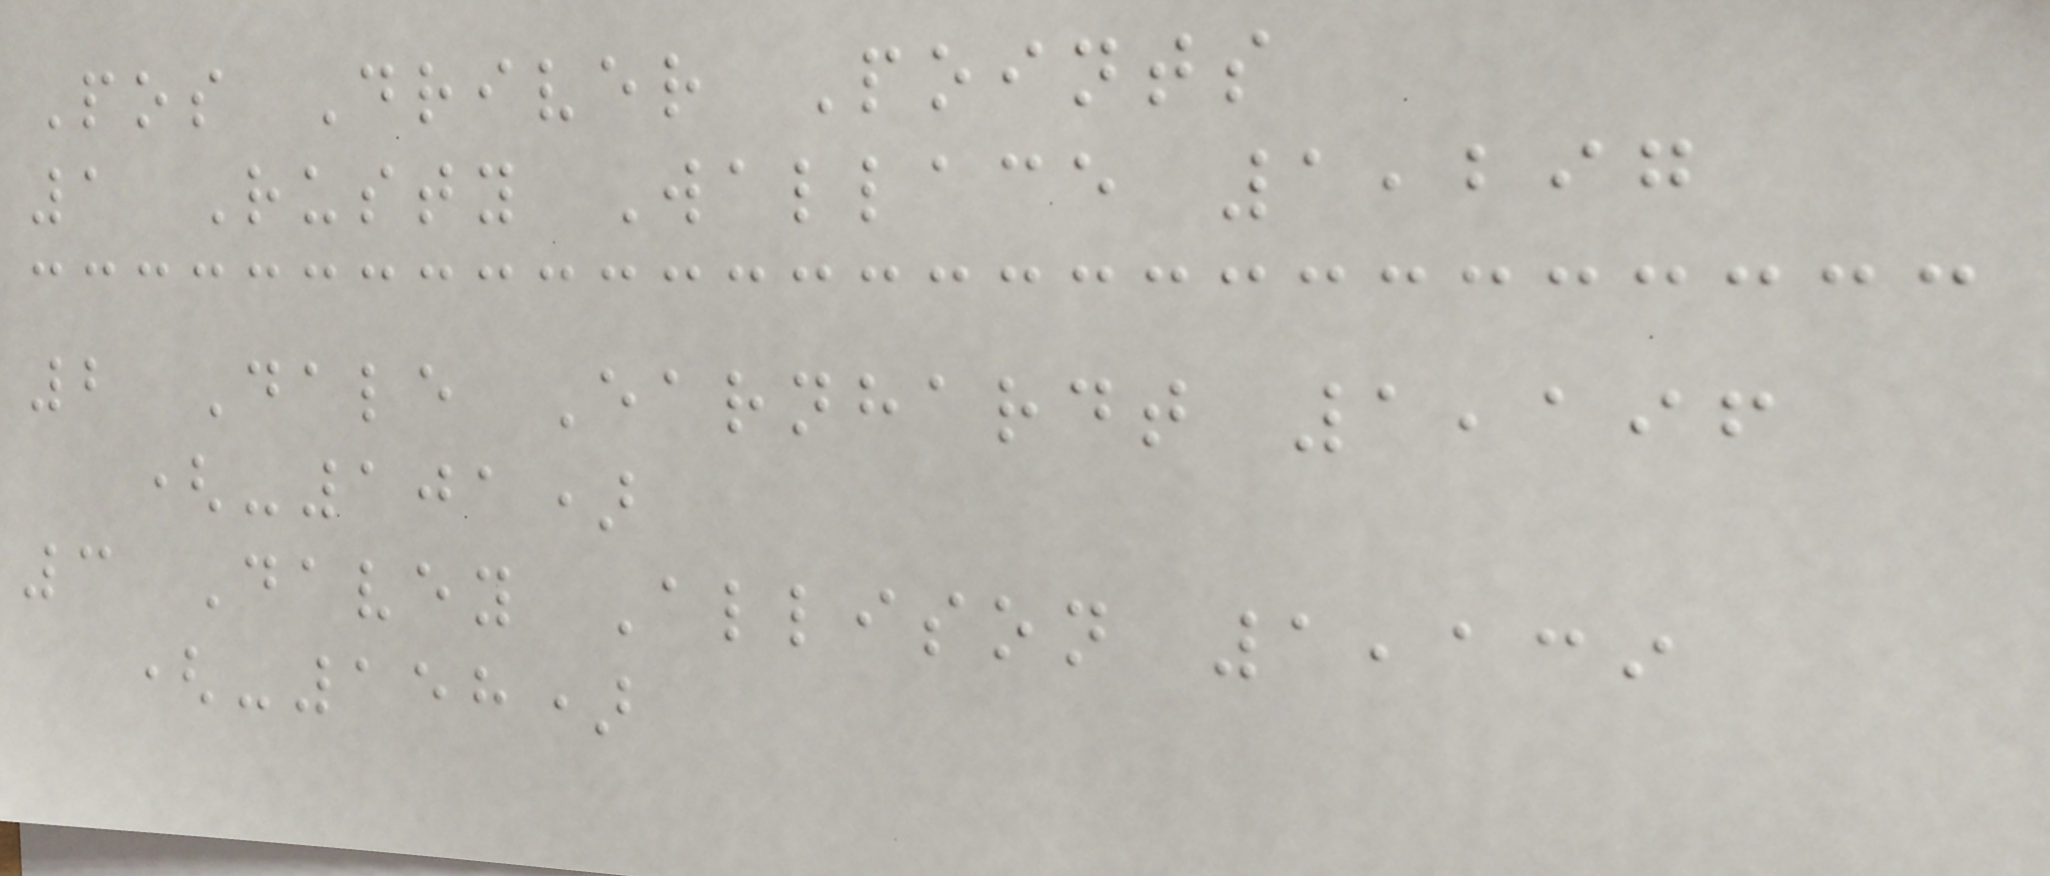Pos Driver Points
1 Rusty Wallace 1,297
2 Dale Earnhardt 1,196
(-101)
3 Davey Allison 1,139
(-158)
